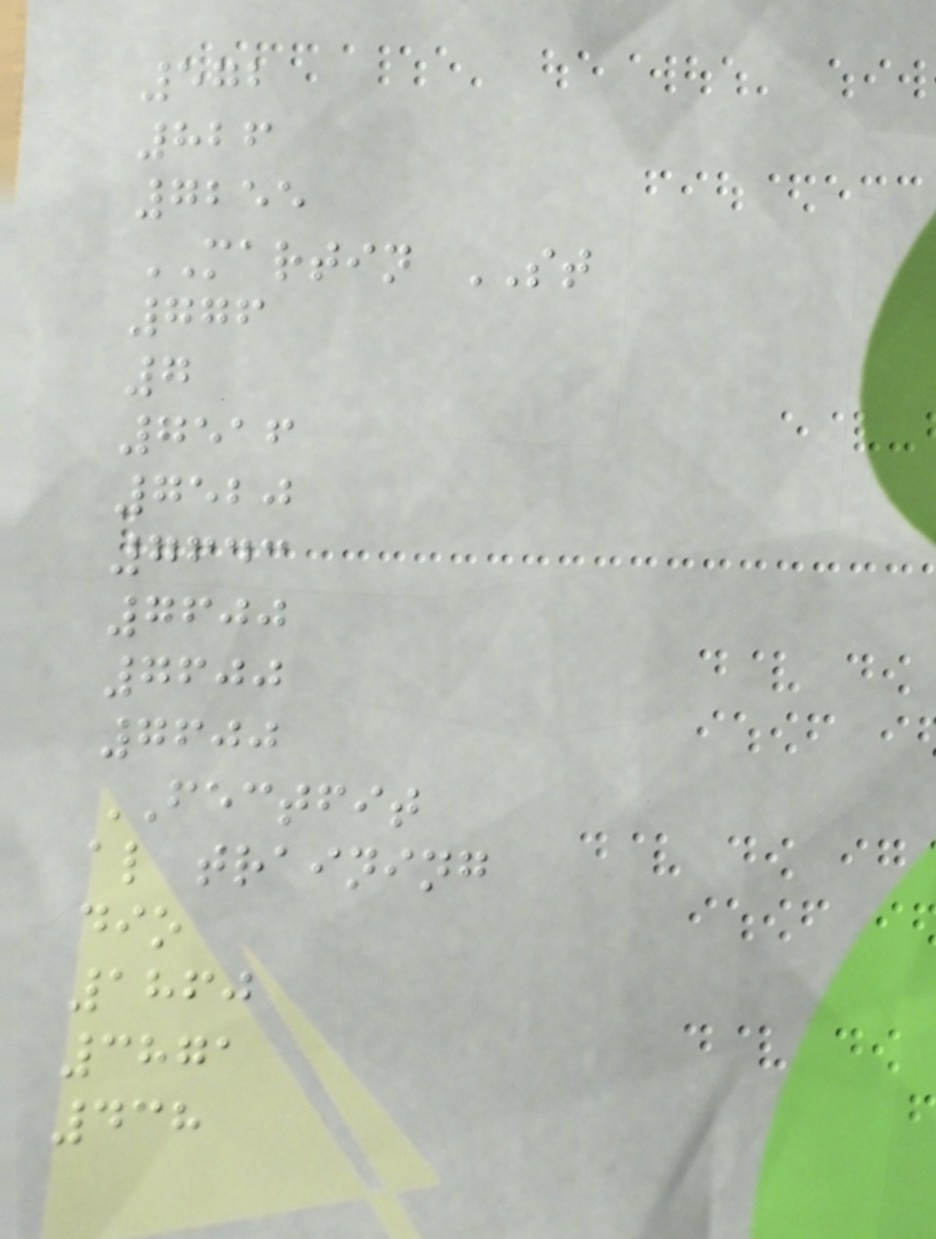572
826
7255
MARTIN ST
776
7
7516
7520
7643
7600
7600
7600
FECTFIT
al training
dio
1860
3871
438
